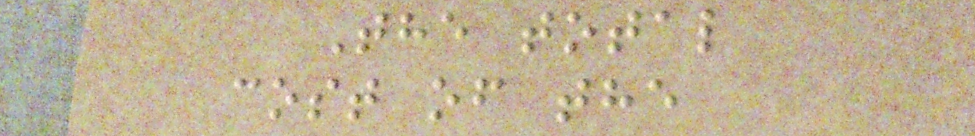The total
cost of the
